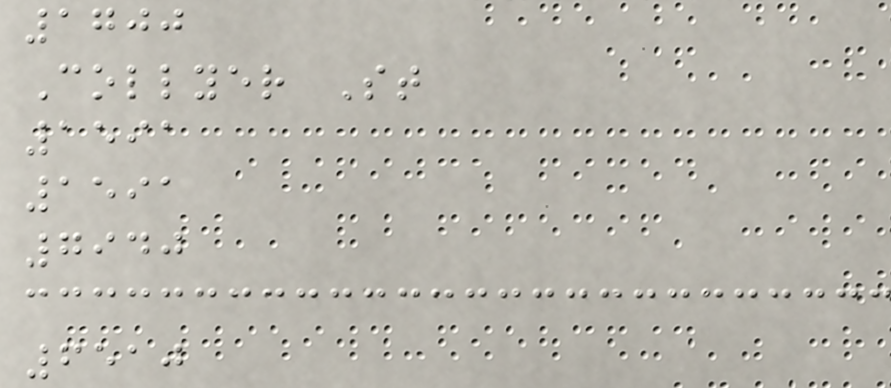1700
Collyer St
1591
1591
7940
6510
